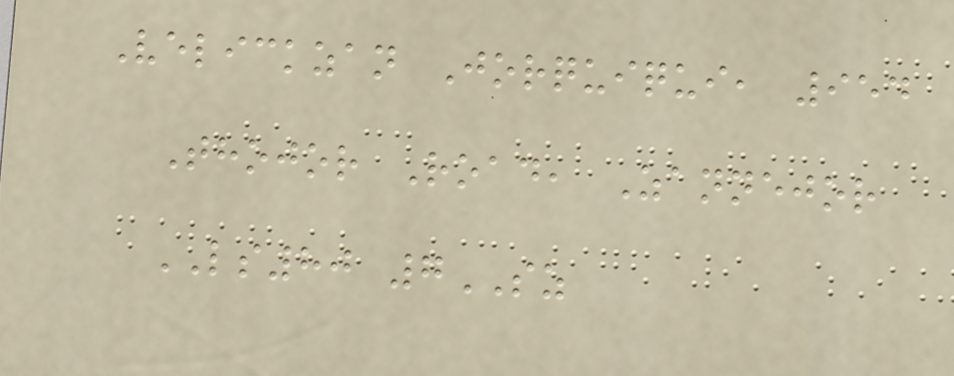Velickzan Jorquiqui, 954
Thojor Road, Zannejor
LS80 7SZ
